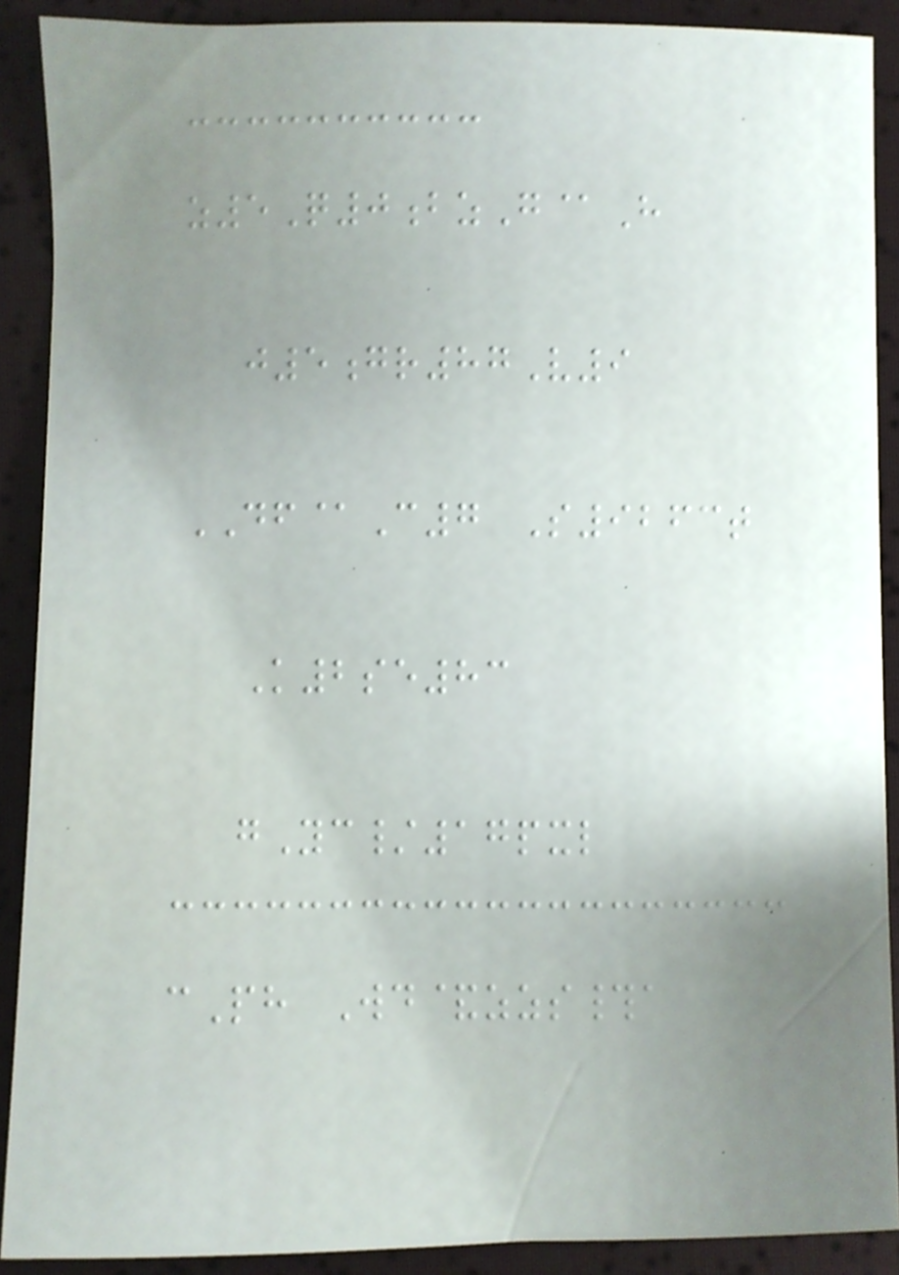z5Q0bzG@H
j5gr87V9
DF@C7 S9263t
K2se83
gYc/17pxl
cPh Wd&zzs#a
